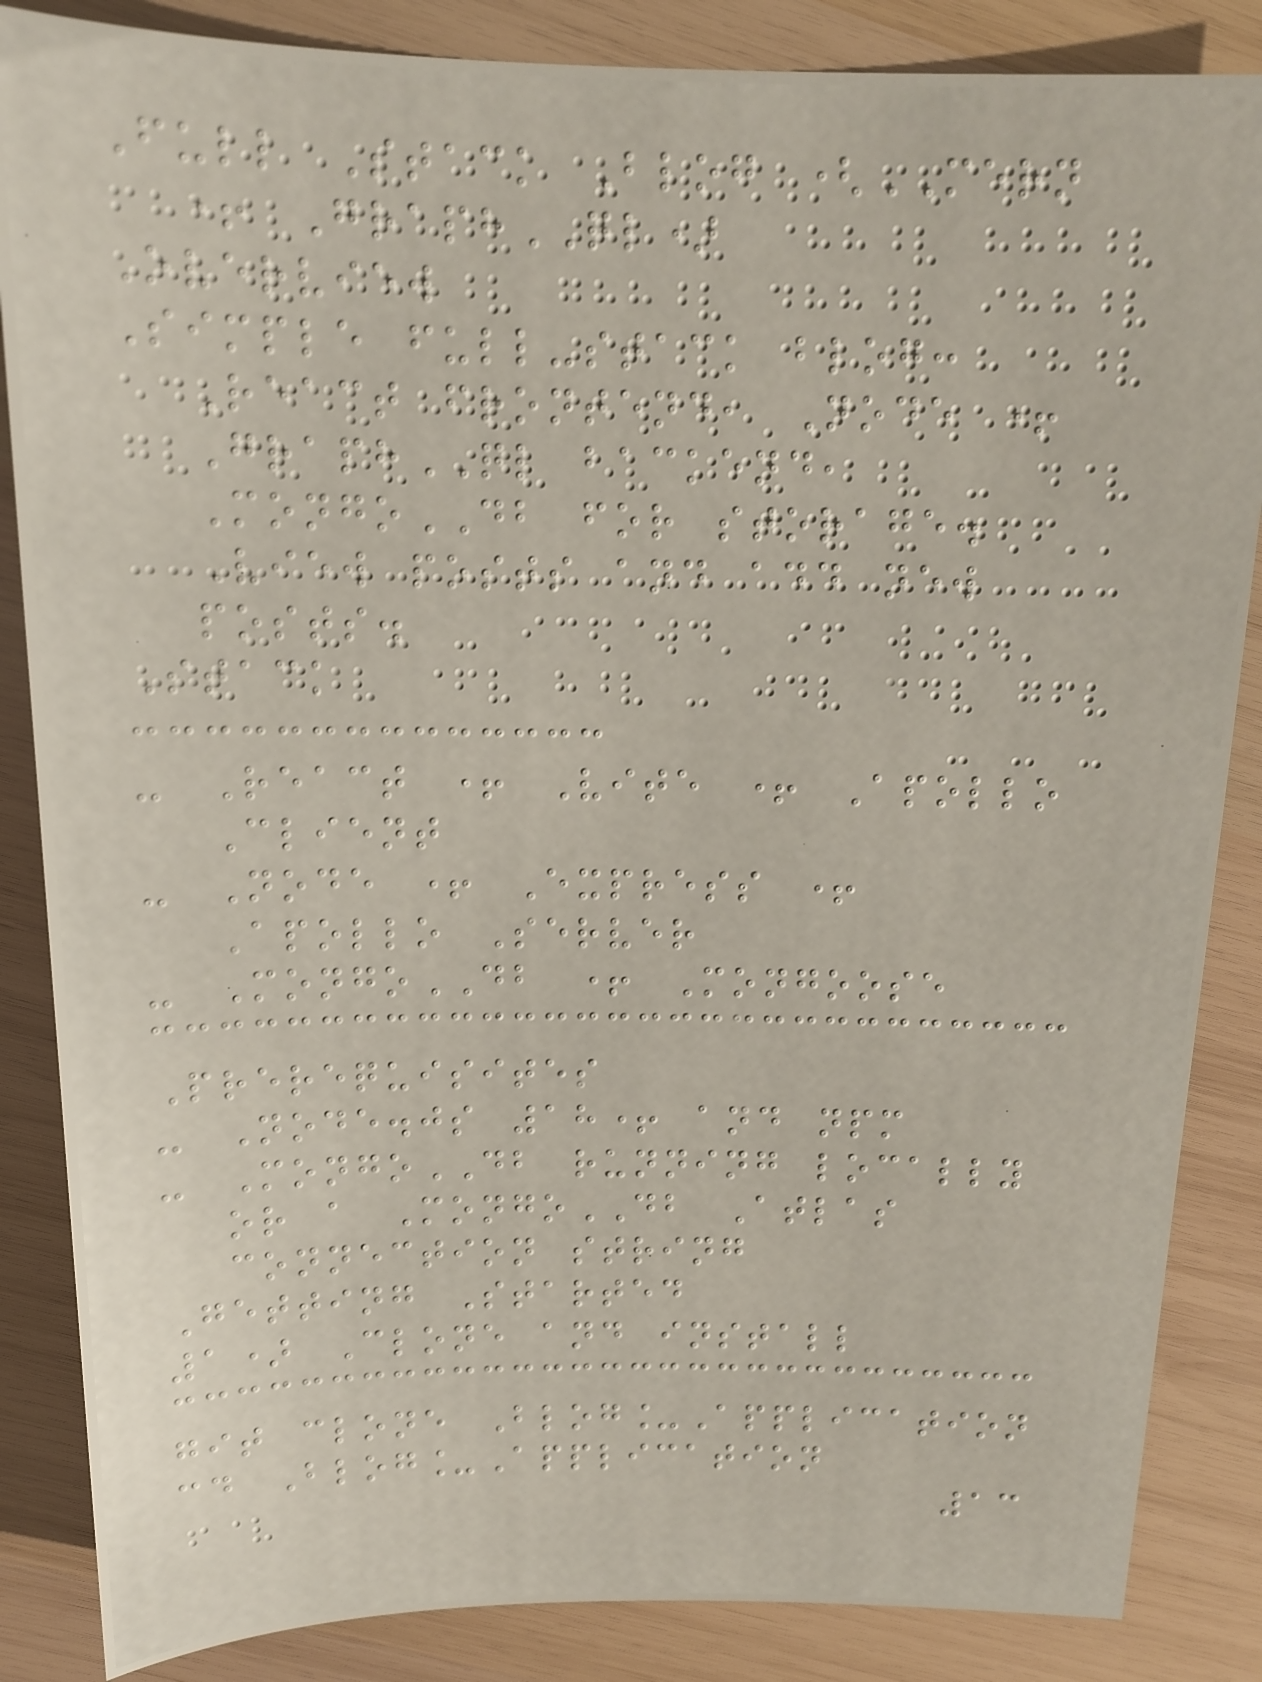Full Stack Blog (MERN
+ GraphQL)
Overview
Simple full-stack blog:
React frontend, Node +
GraphQL backend,
MongoDB for storage.
View posts and add new
posts.
Stack
- React + Vite + Apollo
Client
- Node + Express +
Apollo Server
- MongoDB + Mongoose
Prerequisites
- Node.js 18+ and npm
- MongoDB running locally
or a MongoDB Atlas
connection string
Getting Started
1) Clone and install
git clone Blog_Application
cd Blog_Application
13
